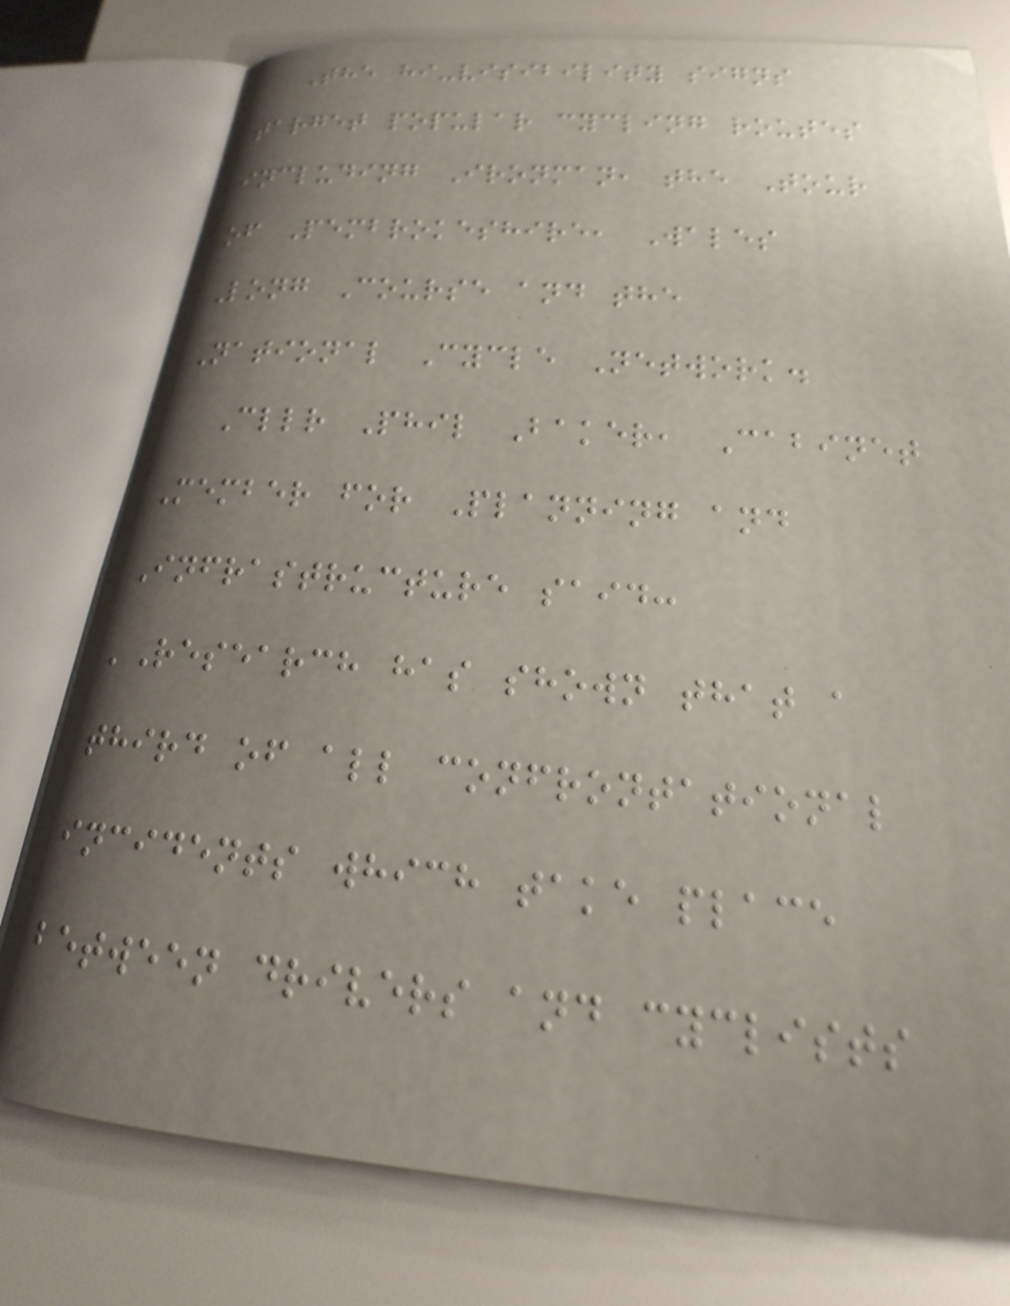The hi-visibility signs
target popular cycling routes
including Ironman, the Tour
of Pembrokeshire, Wales
Long Course and the
National Cycle Network.
Cllr Phil Baker, Cabinet
Member for Planning and
Infrastructure said:
'Research has shown that a
third of all confrontational
incidents which take place
between drivers and cyclists
